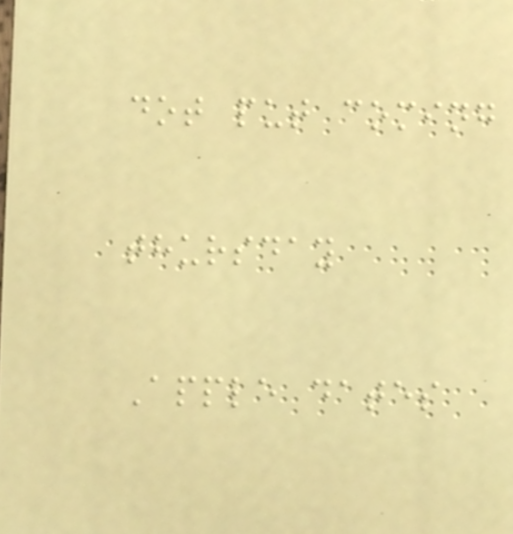dot put coming
thursday
Apple dates
